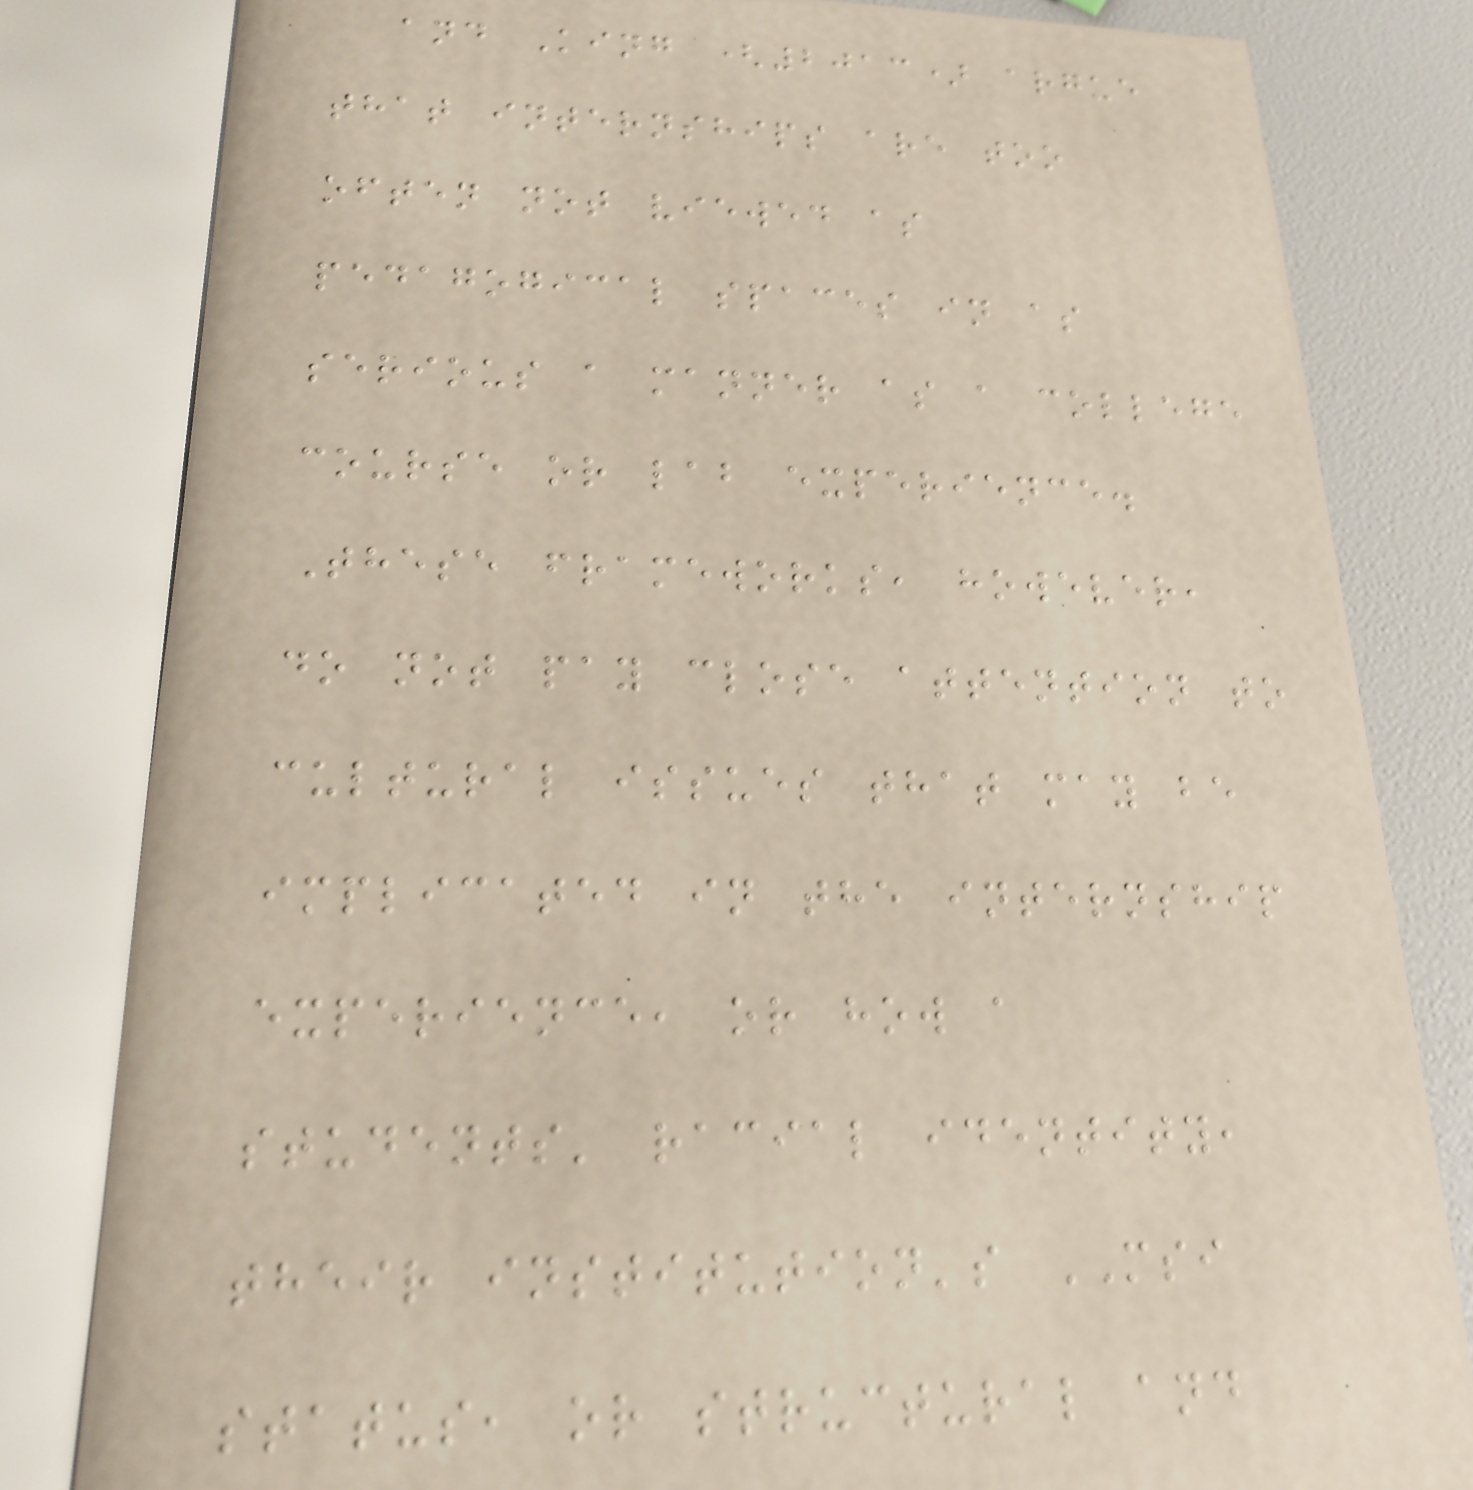and King (2013) argue
that internships are too
often not viewed as
pedagogical spaces in as
serious a manner as a college
course or lab experience.
These frameworks, however,
do not pay close attention to
cultural issues that may be
implicated in the internship
experience, or how a
students' racial identity,
their institution's MSI
status, or structural and
